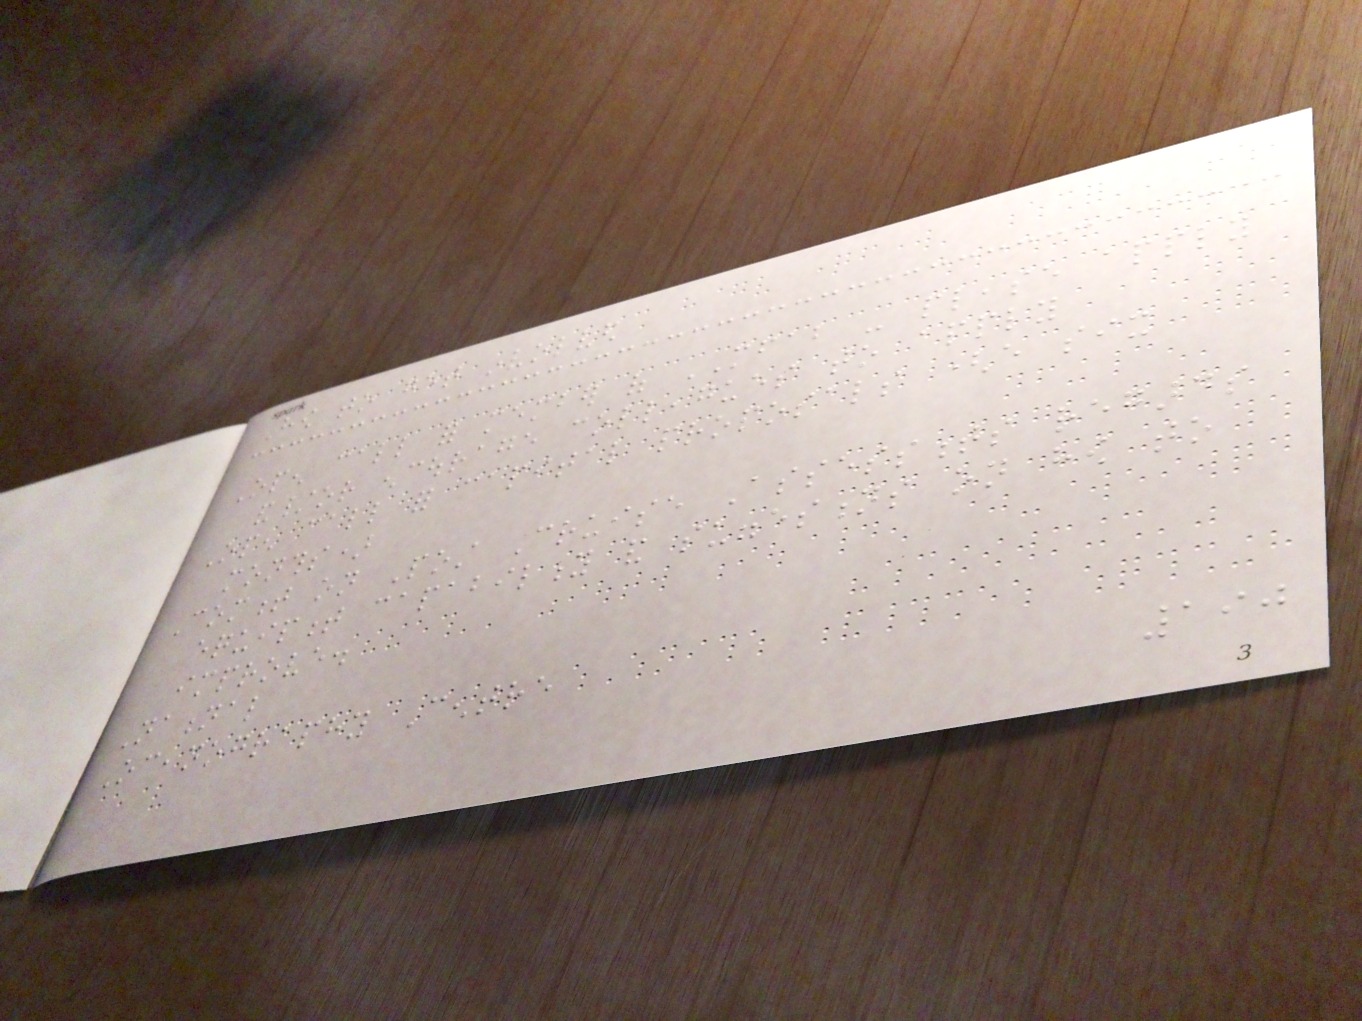How to get involved
Open call for member of MFAB - please apply
and/or encourage colleagues to apply
Open call for capital proposals (every six
months)
Comment on Post Cruise Assessments regards
equipment capability and suggestions on how to
improve.
National
Oceanography Centre
190
